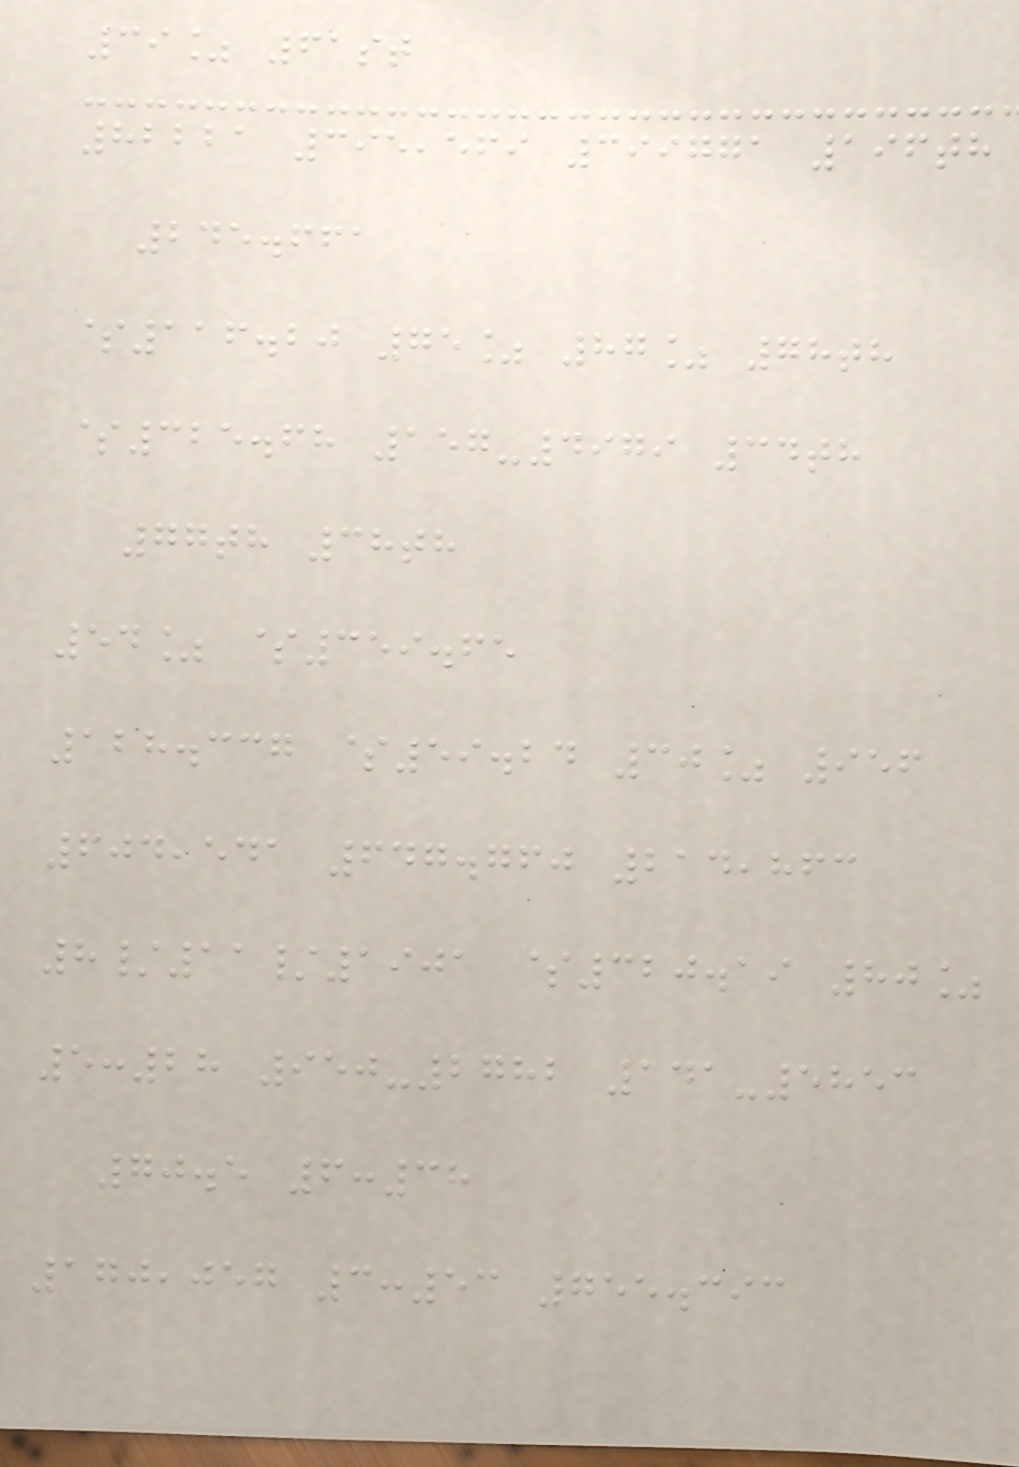39% 61st
82221 395,569 399771 196th
245.661
$116.20 75% 87% 78th
$325.68 157-4979 34th
77th 38th
54% $359.65
128.337 $59.24 30% 956
604,541 647.760 214,863
8/11/1901 $320.19 80%
5:28 950-2782 141-5853
70.5 6:38
170,057 3:53 755.393
